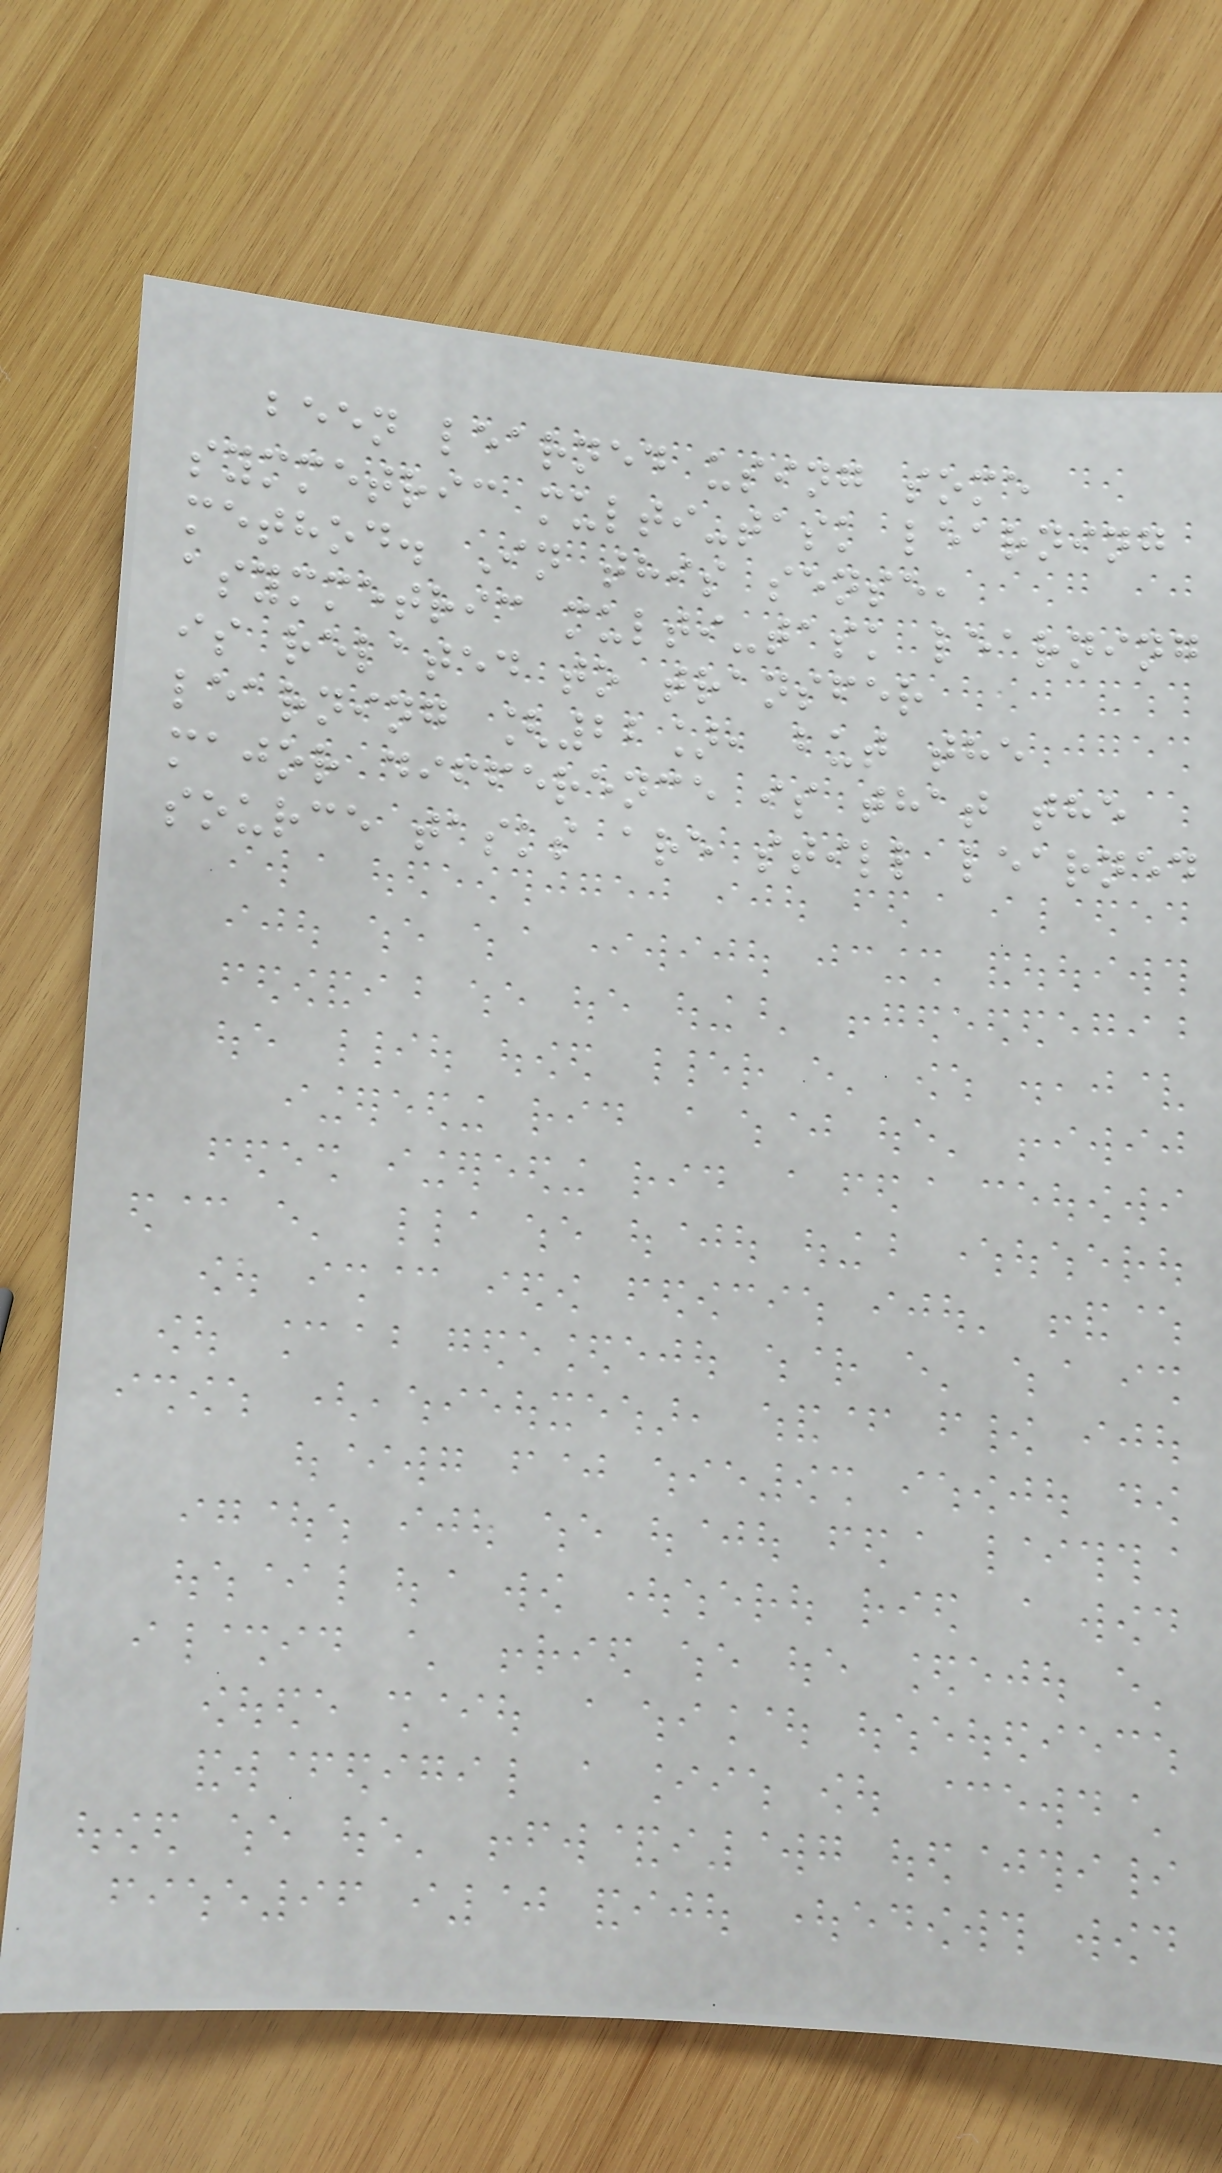been learned using some
symmetric multi-task learning
method. In this sense,
asymmetric multi-task learning
is related to transfer
learning [22], but the
major difference is that the
source tasks are still learned
